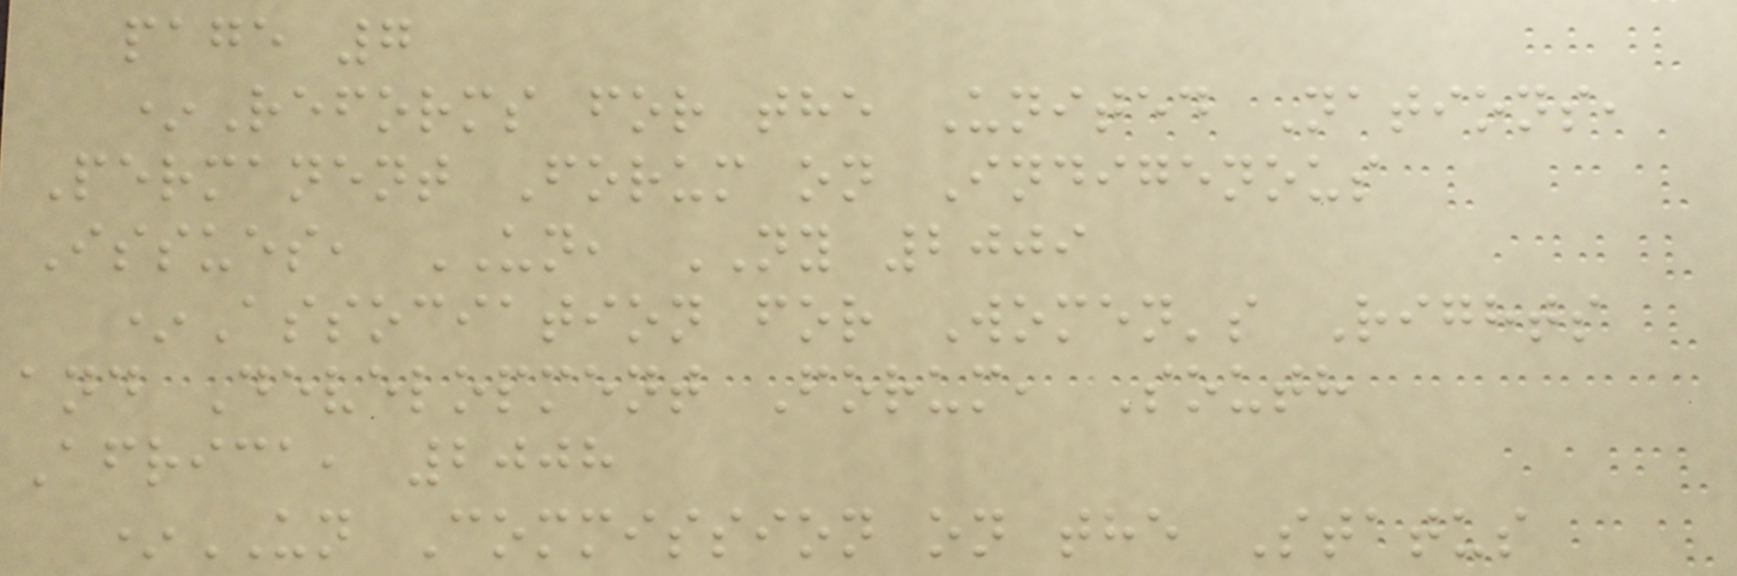page 7
*Reforms for the United Nations,
Permanent Forum on Indigenous
Issues, UN, NY 2009
*Association for Women's Rights
and Development Forum, South
Africa, 2008
*UN Commission on the Status
